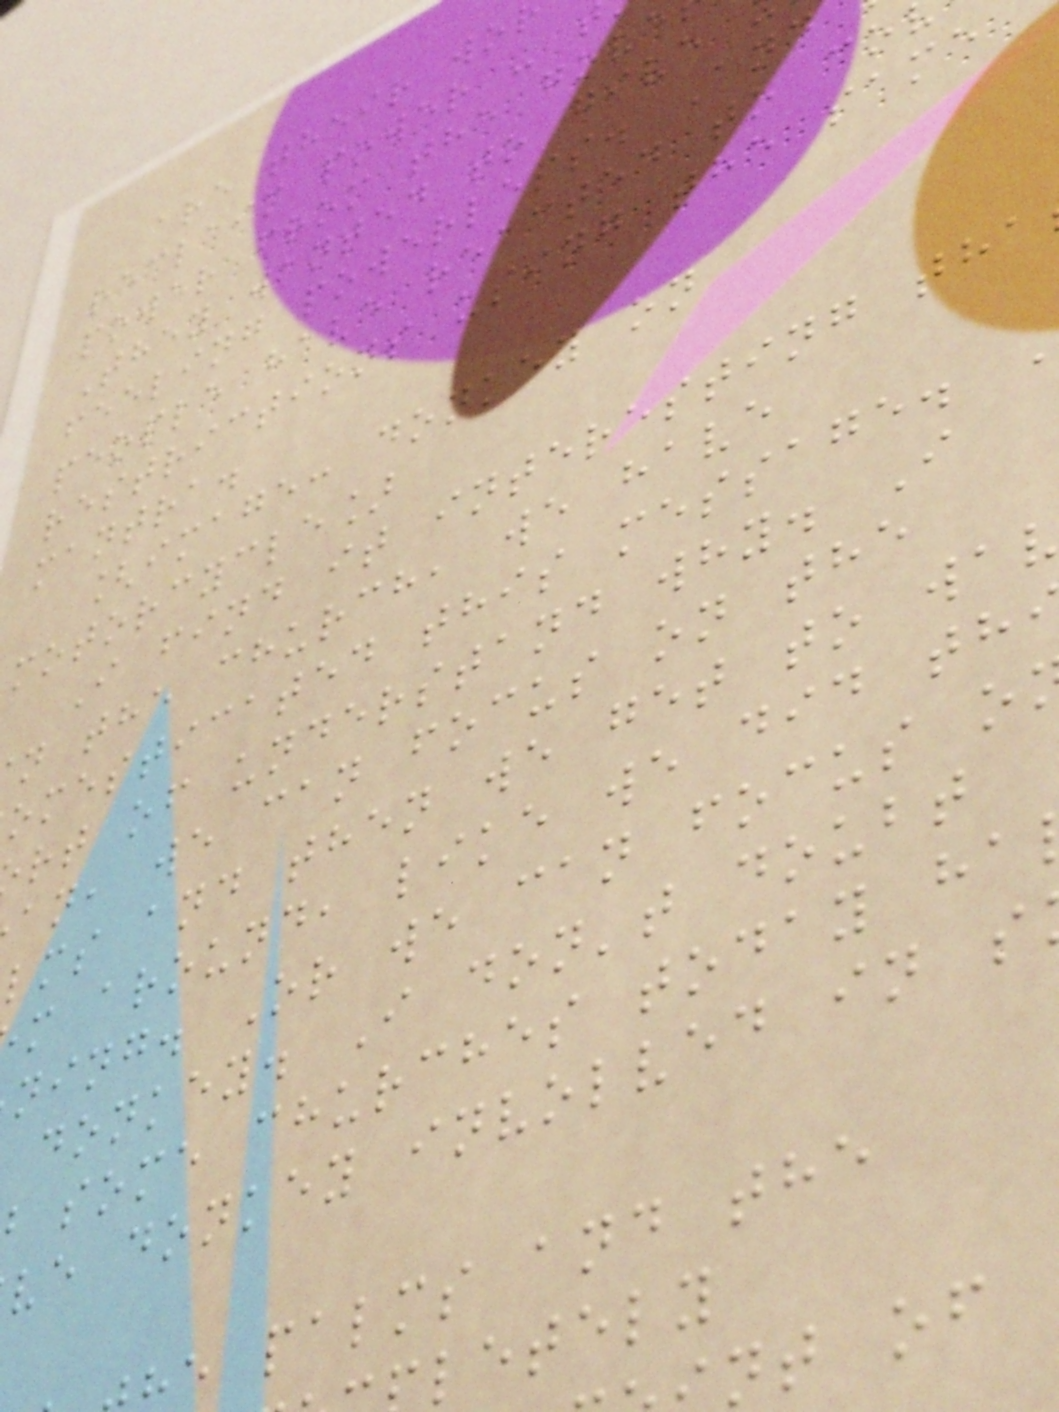are their wo
reclaim power -
power from the gove
They wanted to give
feeling powerless. And
people have reacted to co
restrictions using the same
mantra.
[image: donkey on
motorcycle]
I find it interesting tha
n the church, we have
omesticated this message.
rt of understand why. I
an, we can focus on the
lms and then we get to wa
m around, like we did th
ning. Or we can focus o
donkey. I don't doubt
some churches today ha
ve donkey involved in s
e palms and the
letely
